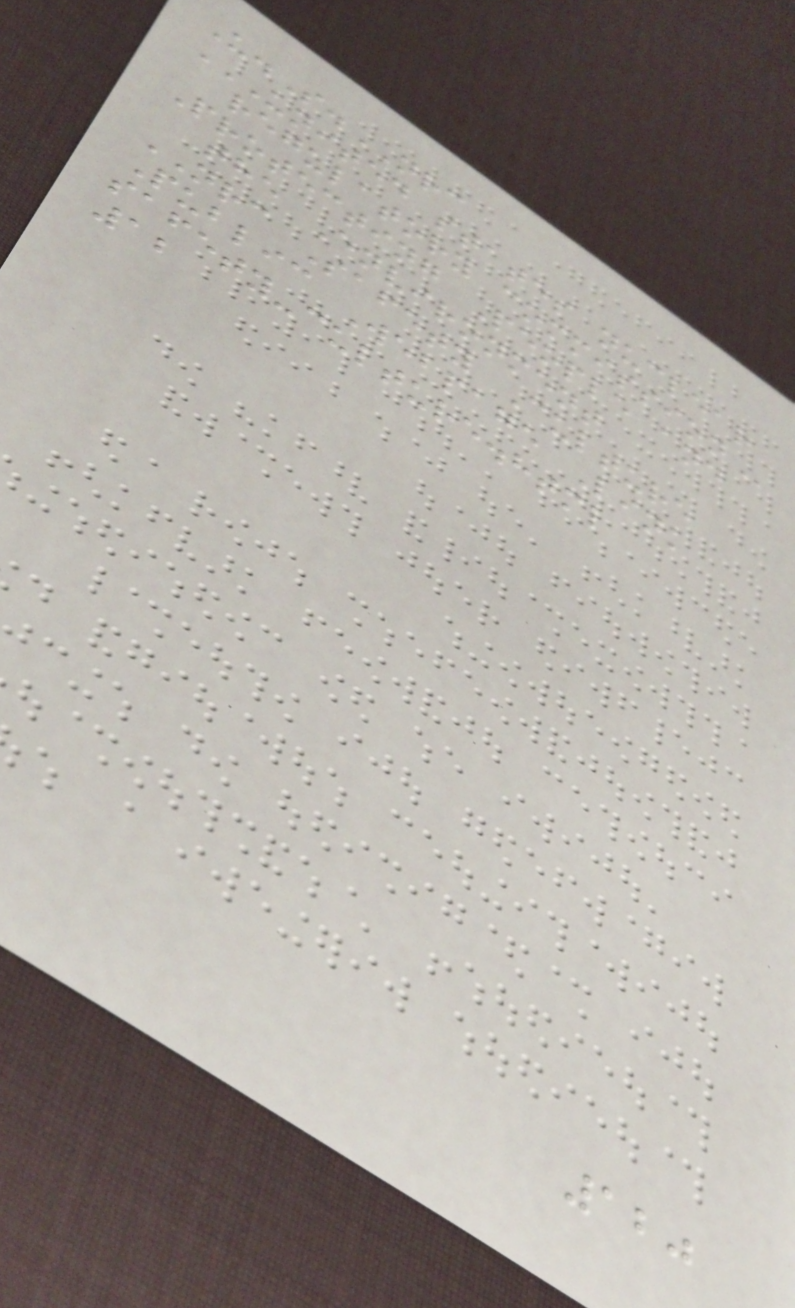U.S.NRC
UNITED STATES NUCLEAR
REGULATORY COMMISSION
Protecting People and
the Environment
NRC Safety Culture
Public Webpage Link
safety-culture.html
12
120
